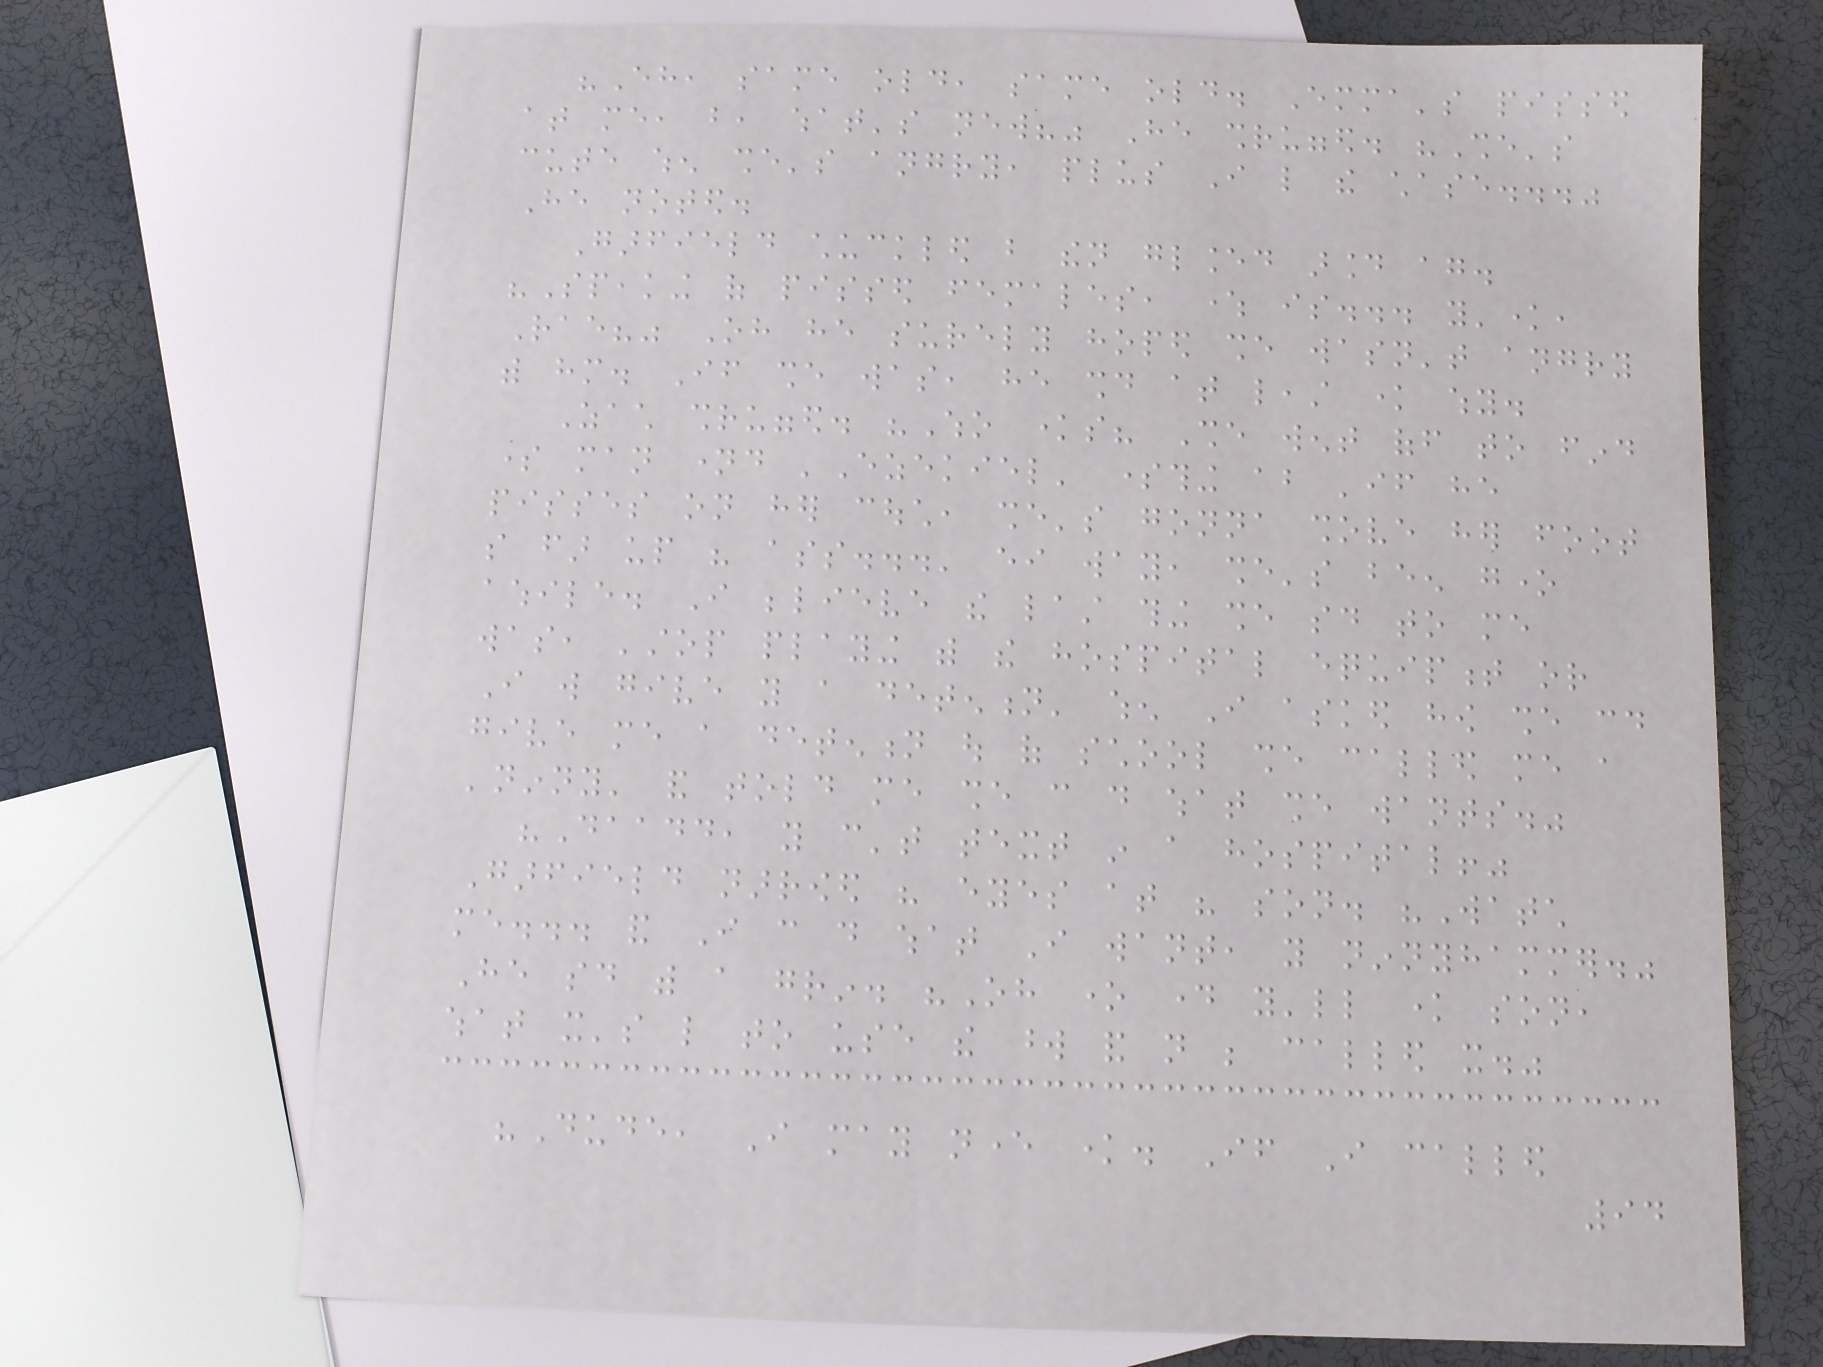"Eh, same old, same old. Emma's pissed
at me, but, what's new?" He shrugged. "She's
cute when she's angry, plus I like the chase..."
He noted.
Garfield chuckled but then glanced around again.
"Speaking of pissed females, where is... y'know,
Rae?" Oh he surely hoped she wasn't angry
with him. If she was, he should at least know why.
Zach shrugged. "Who knows? She went off to find
some man named 'Ezekiel' something about 'if he
pisses on her couch, she's gonna shove her foot
so far up his ass...' either way, she's been gone
awhile. I believe the last thing she said to me
was, 'stop playing with the hospital equipment or
I will give you a detention' when I asked how she could
give me a detention out of school she called me a
'ninny' and told me she can do what she wants."
"Daadd, you can't text in a hospital!"
Garfield narrowed his eyes at his son. "Watch
me... and I can do what I want, you ninnyhammer."
He said with a grin. "Oh one day you'll know son,
what it's like to use the word and not be called it."
"Dude, I may never know. If I called
94
